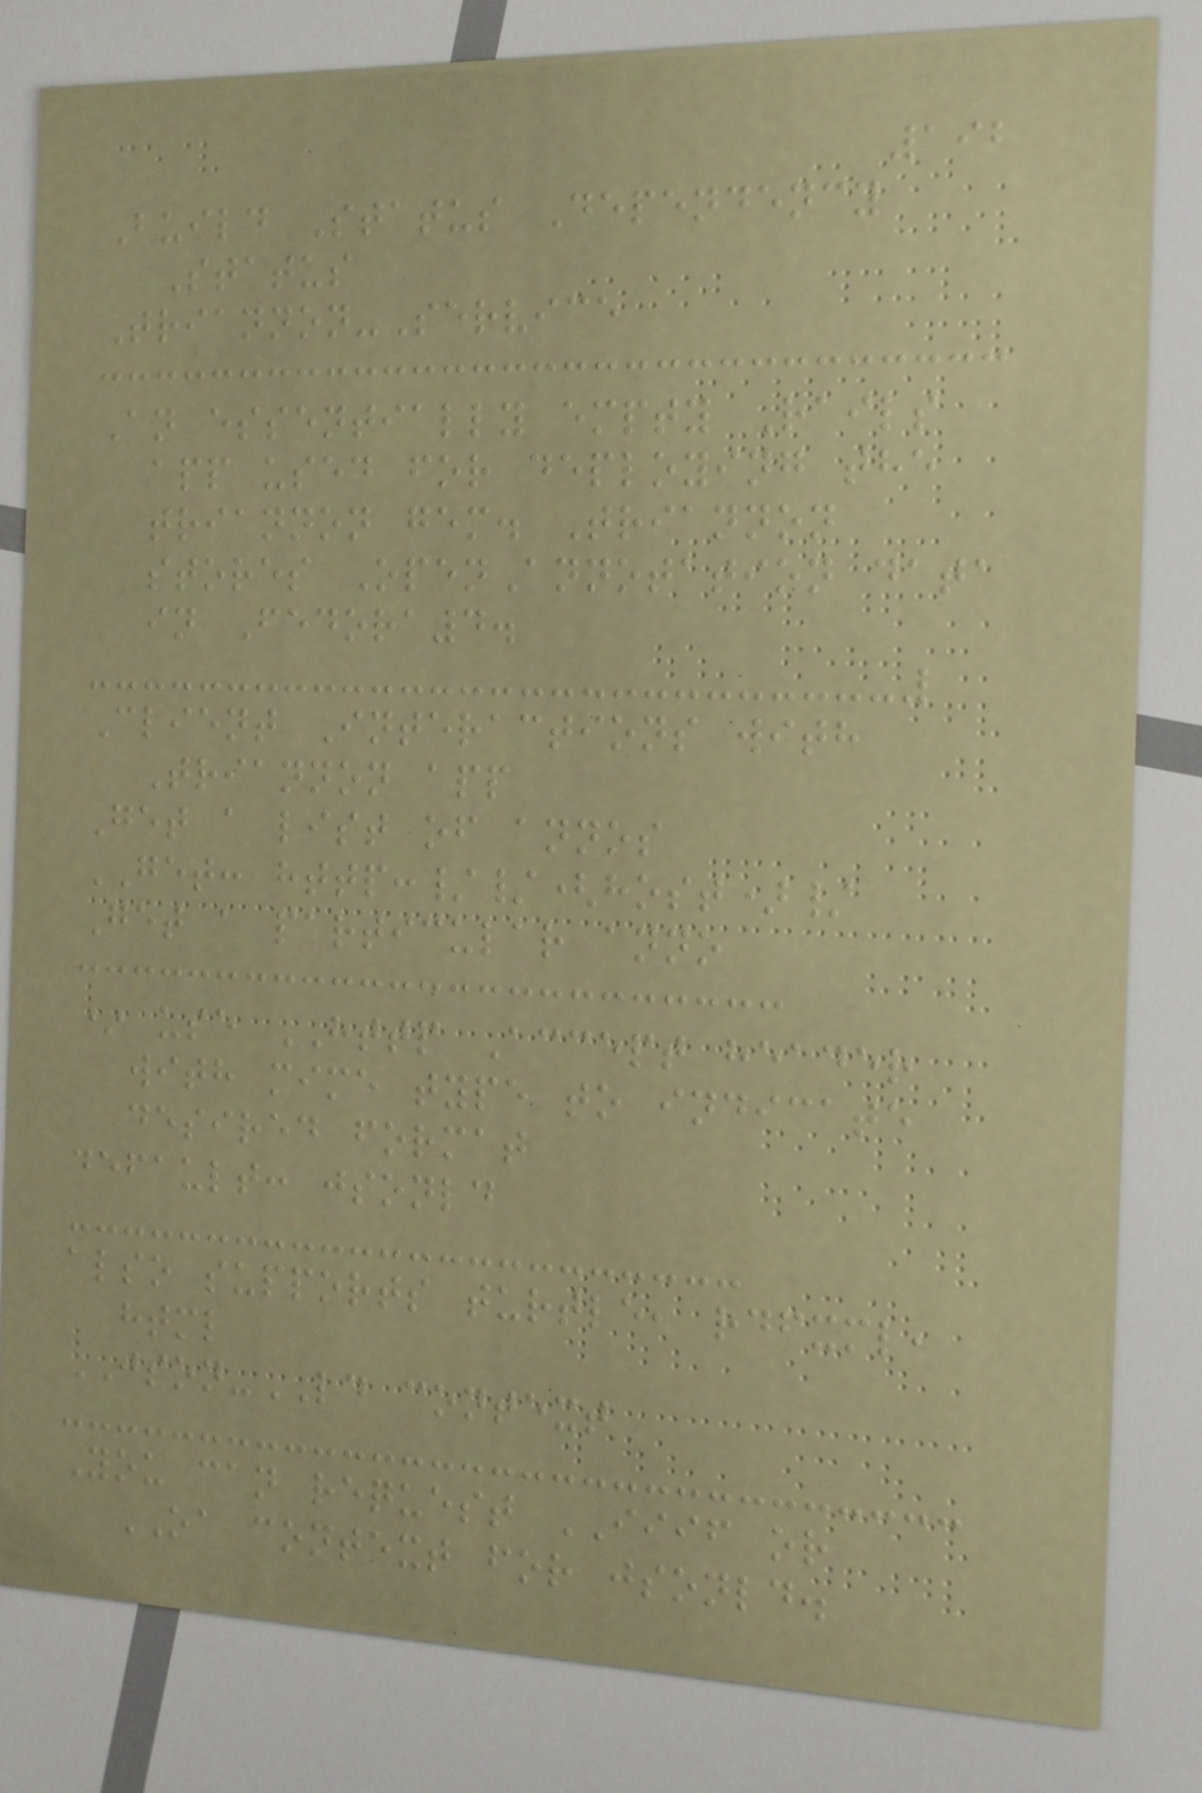192
Build Status Dependency
Status
Triannon-Service
An essentially empty Rails
app used for deploying the
triannon gem. Triannon
stores OpenAnnotation data
in Fedora4.
Client Interactions with
Triannon app
Get a list of annos
GET: http://(host)/
Get a particular anno
* use HTTP Accept header
with mime type to indicate
desired format
default: jsonld
also supports turtle, rdfxml,
html
JSON-LD context
You can request IIIF or
OA context for jsonld.
